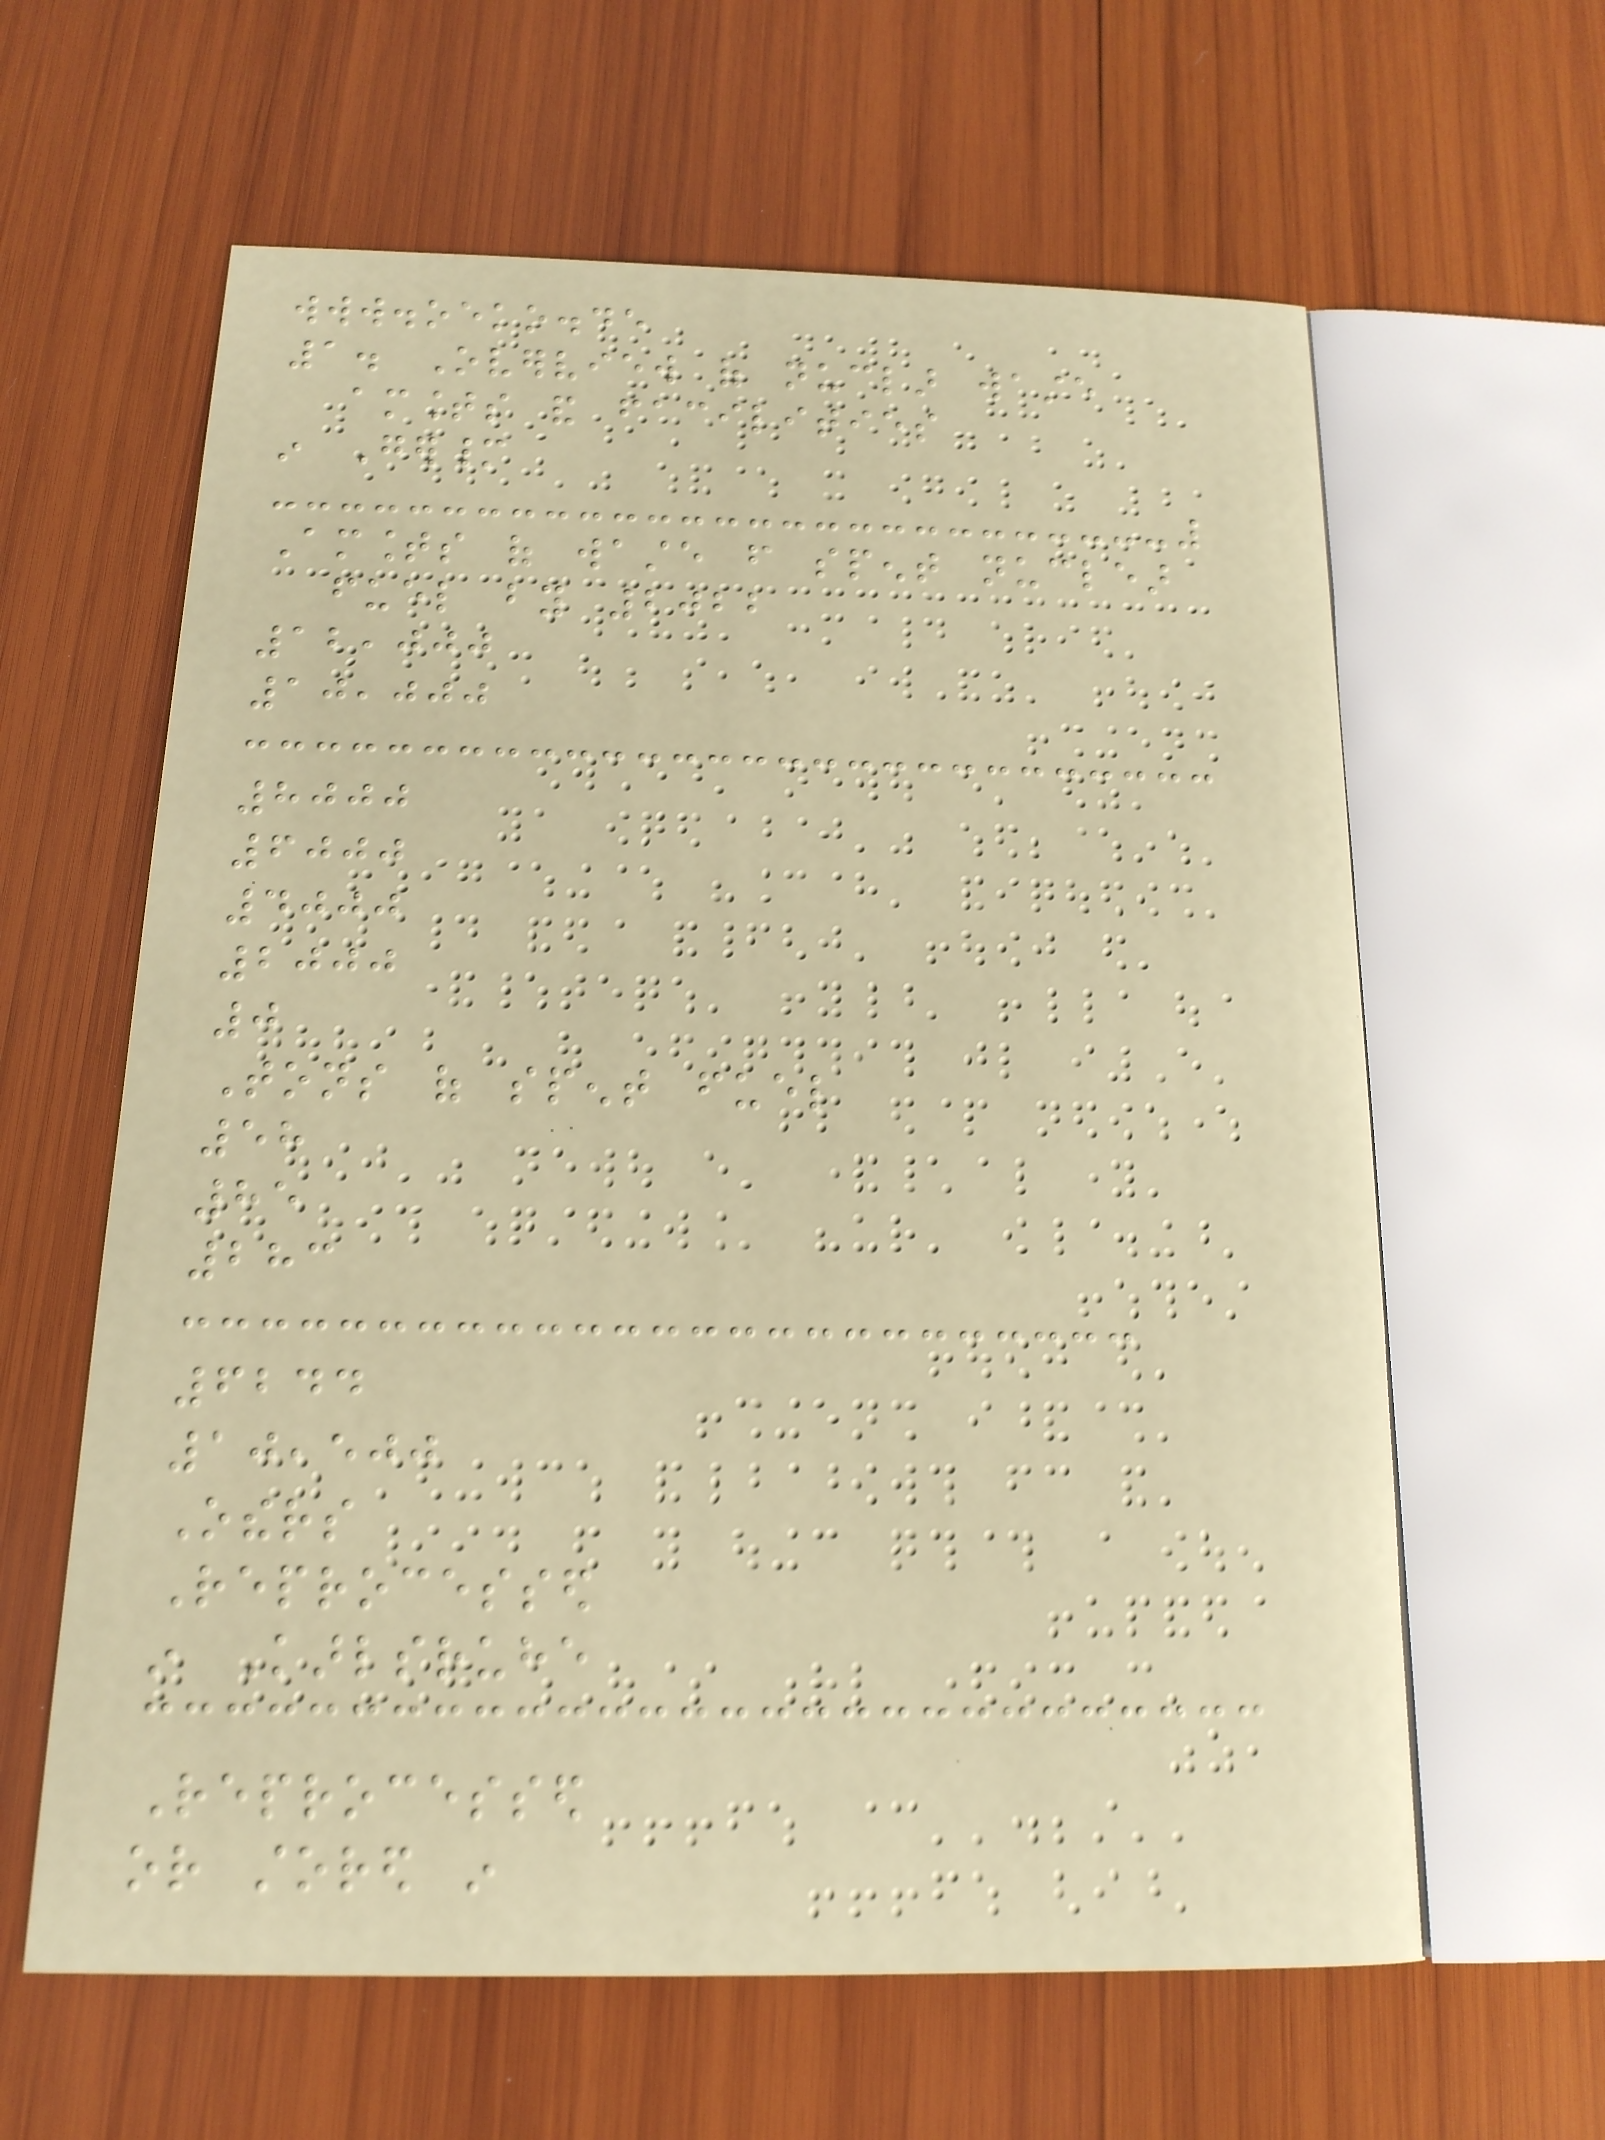www.oeko.de
1. Overview of nuclar waste
amounts and facilities
in Germany
Amounts of waste from spent nuclear
fuel by 2022
12,000
10,000
8000
6000
4000
2000
0
Tons of spent fuel
58
85
283
6244
10,500
Others
Reprocessed
in Karlsruhe
Reprocessed
or stored in
